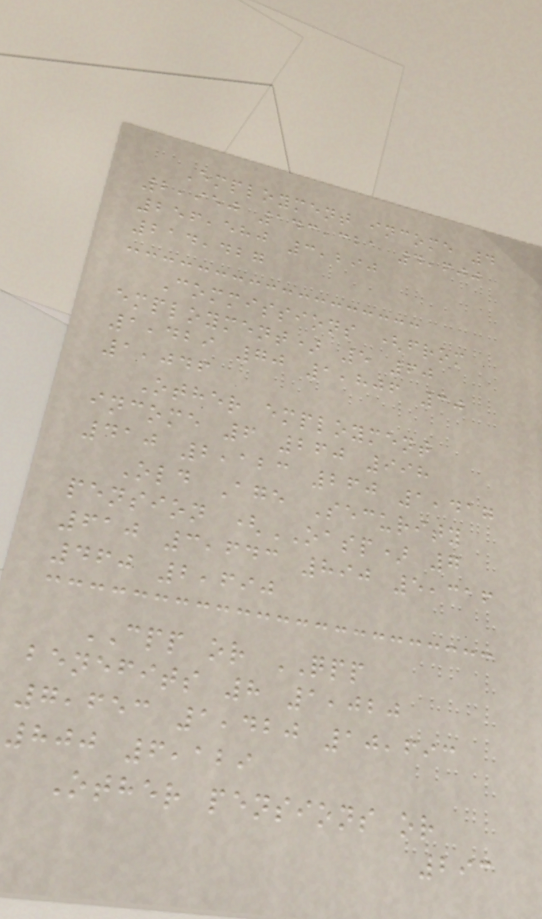Employment income 4
2,950 143,321 4,600
256,580 3,290
214,427
Commissions (from
employment) 5 60
1,429 70 1,806 30
1,046
Other employment
income 6 260 998
410 2,123 260 1,417
Old Age Security
pension (OASP) 7
610 3,643 890 5,316
460 2,690
CPP or QPP
benefits 8 1,020
7,653 1,420 10,693
800 6,129
Other pensions or
293
